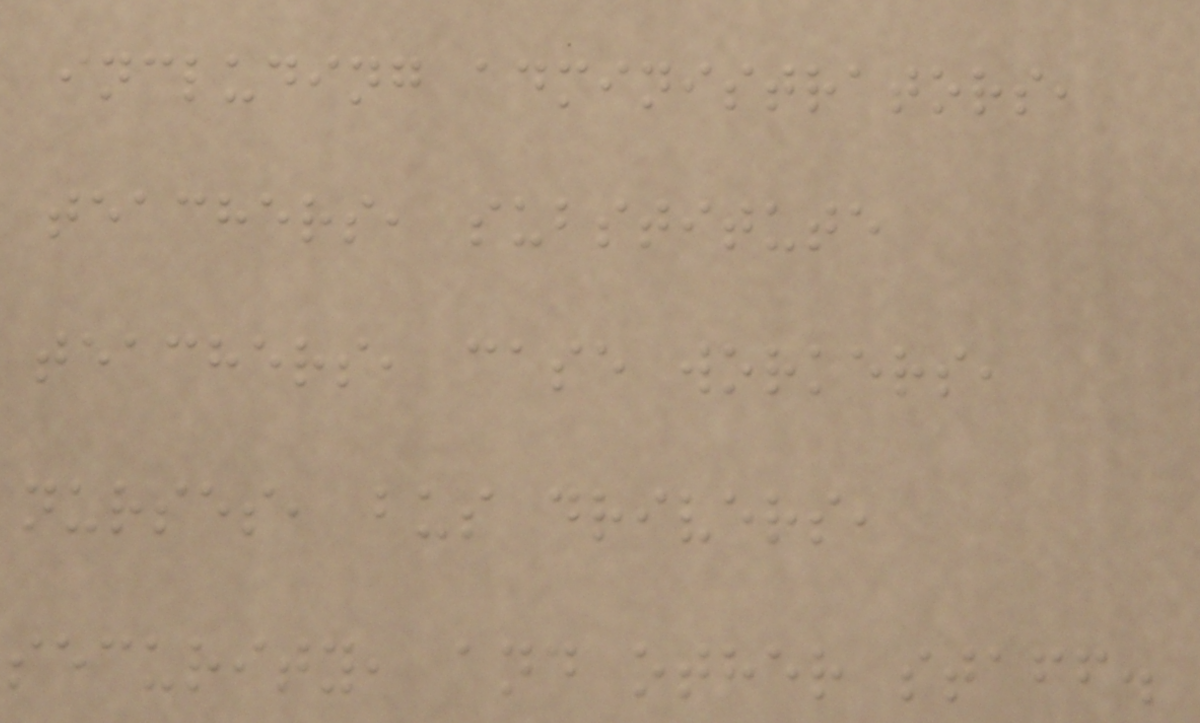including administrators,
teachers, substitute
teachers, case workers,
nurses, bus drivers,
security, and other staff.
